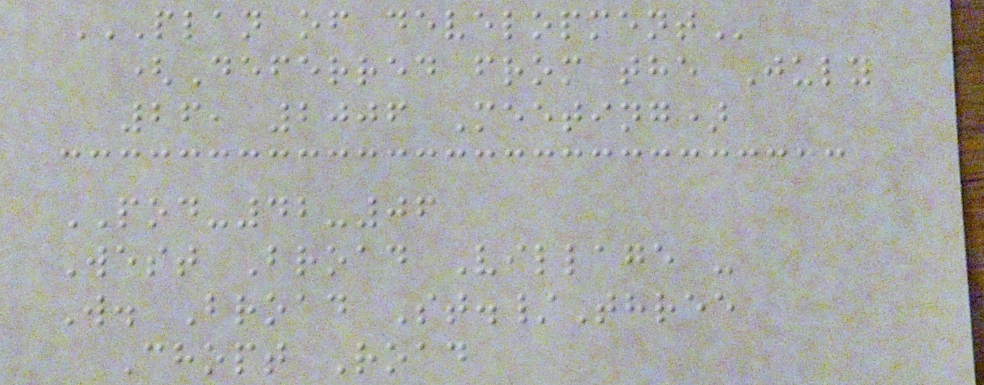PLAN OF DEVELOPMENT
(Deferred from the July
26, 2006 Meeting)
POD-42-06
West Broad Village -
W. Broad St./Three
Chopt Road
